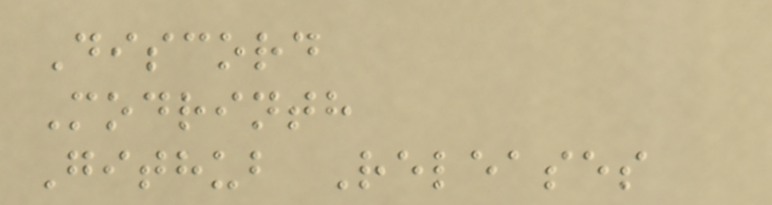Discord
Modrinth
Github Releases
